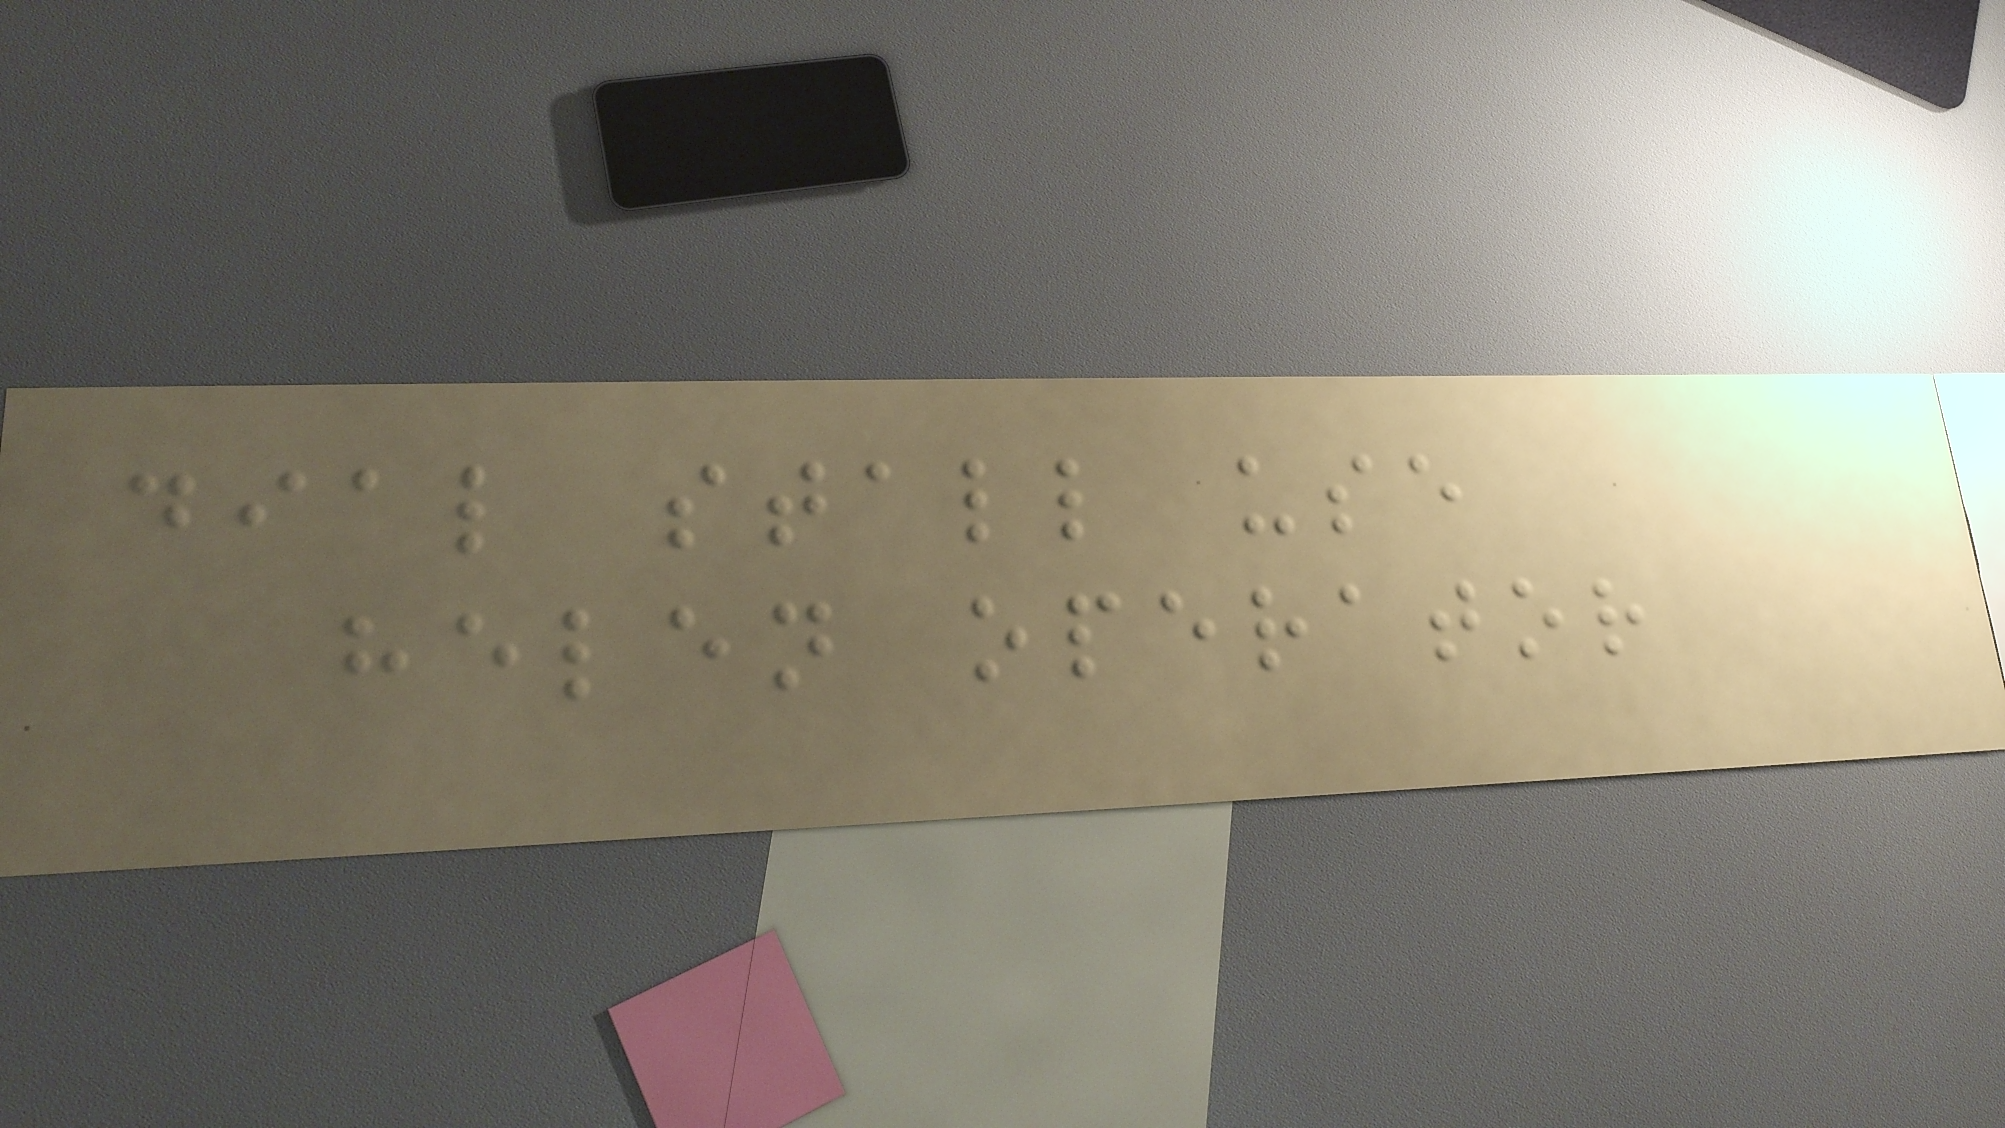dial stall use
helen operator
